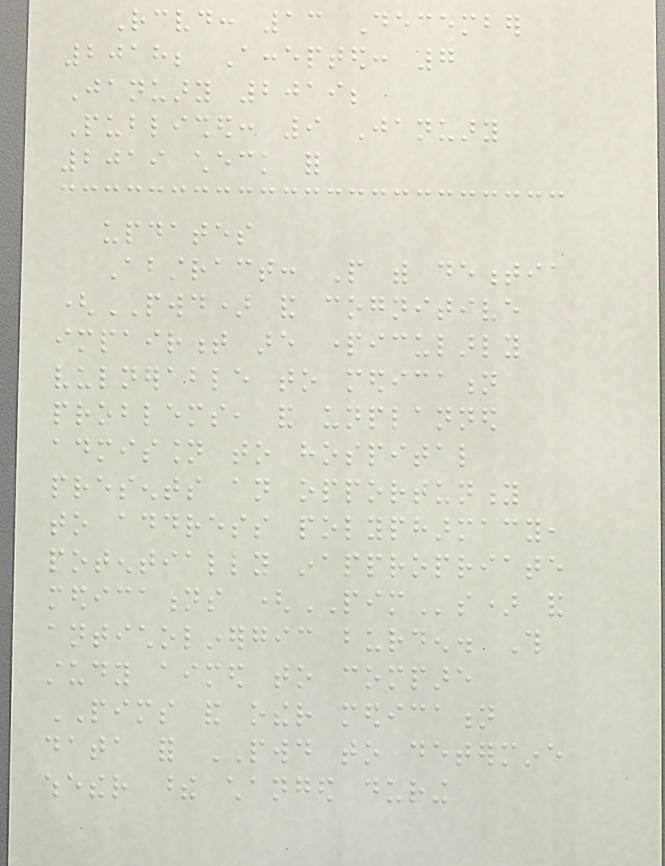Received: 13 December
2018; Accepted: 7
January 2019;
Published: 9 January
2019 check for
updates
Abstract: People with dementia
(PWD) and cognitive
impairment are particularly
vulnerable to medication
problems, and unplanned
admission to hospital
presents an opportunity
to address polypharmacy,
potentially inappropriate
medications (PIMs) and
anticholinergic burden. This
study aimed to compare
PIMS and other medication
data for PWD to determine
whether these changed during
